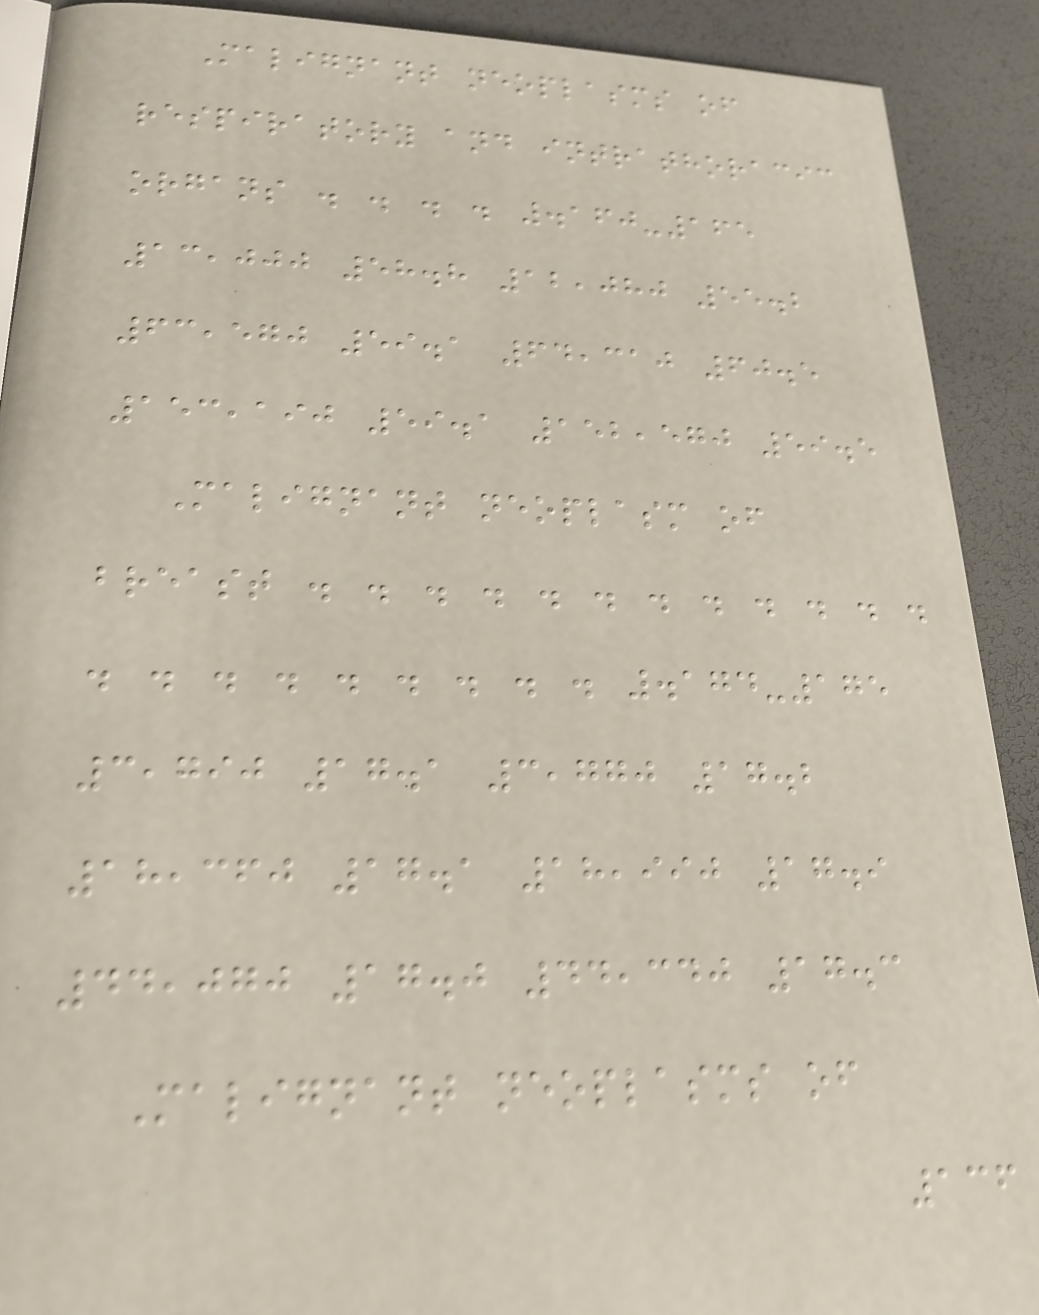Malignant neoplasms of
respiratory and intrathoracic
organs . . . . .160-165
13,000 58.8 12,080 55.2
63,570 59.1 64,310 60.5
153,190 59.1 152,570 59.5
Malignant neoplasm of
breast . . . . . . . . . . . .
. . . . . . . . . .174-175
3,790 17.1 3,770 17.2
18,360 17.1 18,990 17.9
44,070 17.0 44,340 17.3
Malignant neoplasms of
136
